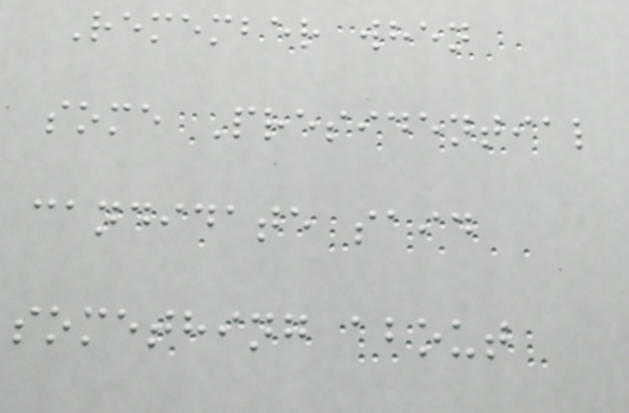Remember when
some Presidential
candidate said
something about
